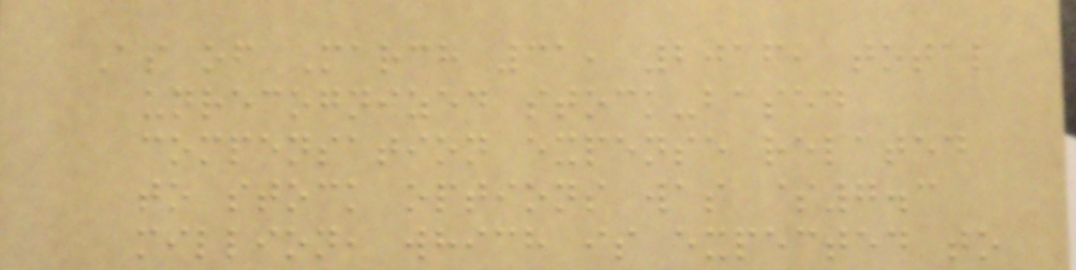As of March 31, 2016, total
unrecognized stock-based
compensation expense related
to stock options was $7.3
million, which is expected to
